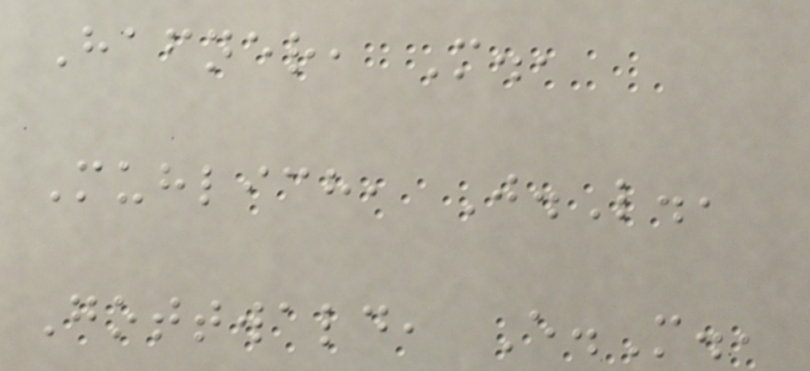Hafner, M.,
Muhlich, J.L.,
Gottwald, E.M.,
